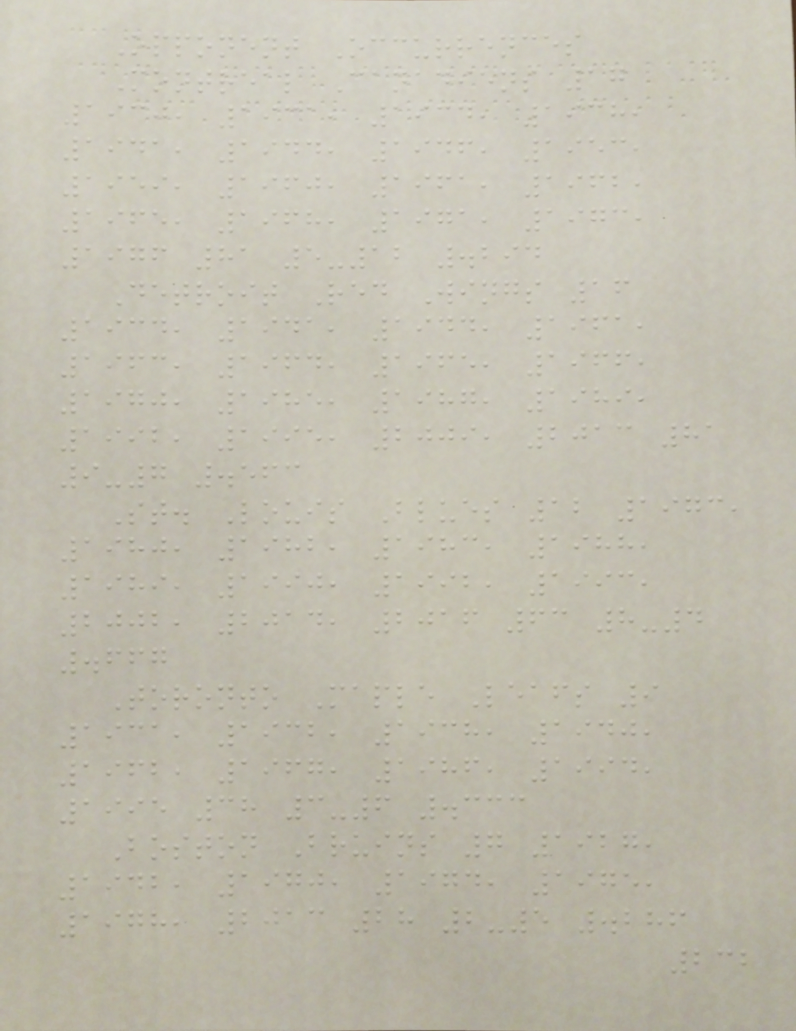Opponent Occurrences
Montreal Canadiens 17
1930, 1931, 1934, 1938,
1941, 1944, 1946, 1953,
1959, 1960, 1961, 1962,
1965, 1968, 1971, 1973,
1976 81 5-12 .294
Detroit Red Wings 16
1934, 1941, 1944, 1961,
1963, 1964, 1965, 1966,
1970, 1985, 1987, 1989,
1992, 1995, 2009, 2013 81
9-7 .563
St. Louis Blues 12 1973,
1980, 1982, 1983, 1988,
1989, 1990, 1992, 1993,
2002, 2014, 2016 63 8-4
.667
Toronto Maple Leafs 9
1931, 1932, 1938, 1940,
1962, 1967, 1986, 1994,
1995 38 3-6 .333
Boston Bruins 7 1927,
1942, 1970, 1974, 1975,
1978, 2013 28 2-5 .286
232
